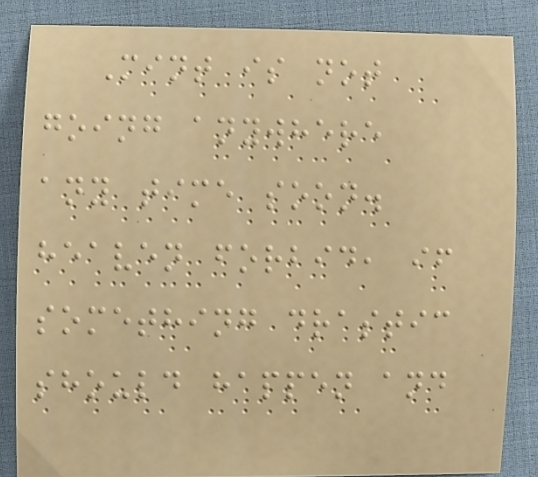Mint is not
going anywhere
any time soon.
heaven forbid, if
something drastic
should happen and
